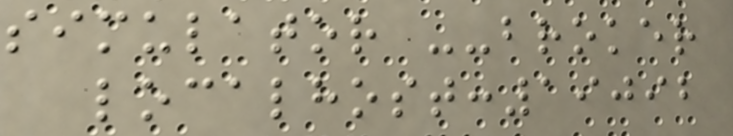simulator --broker
localhost:19092
